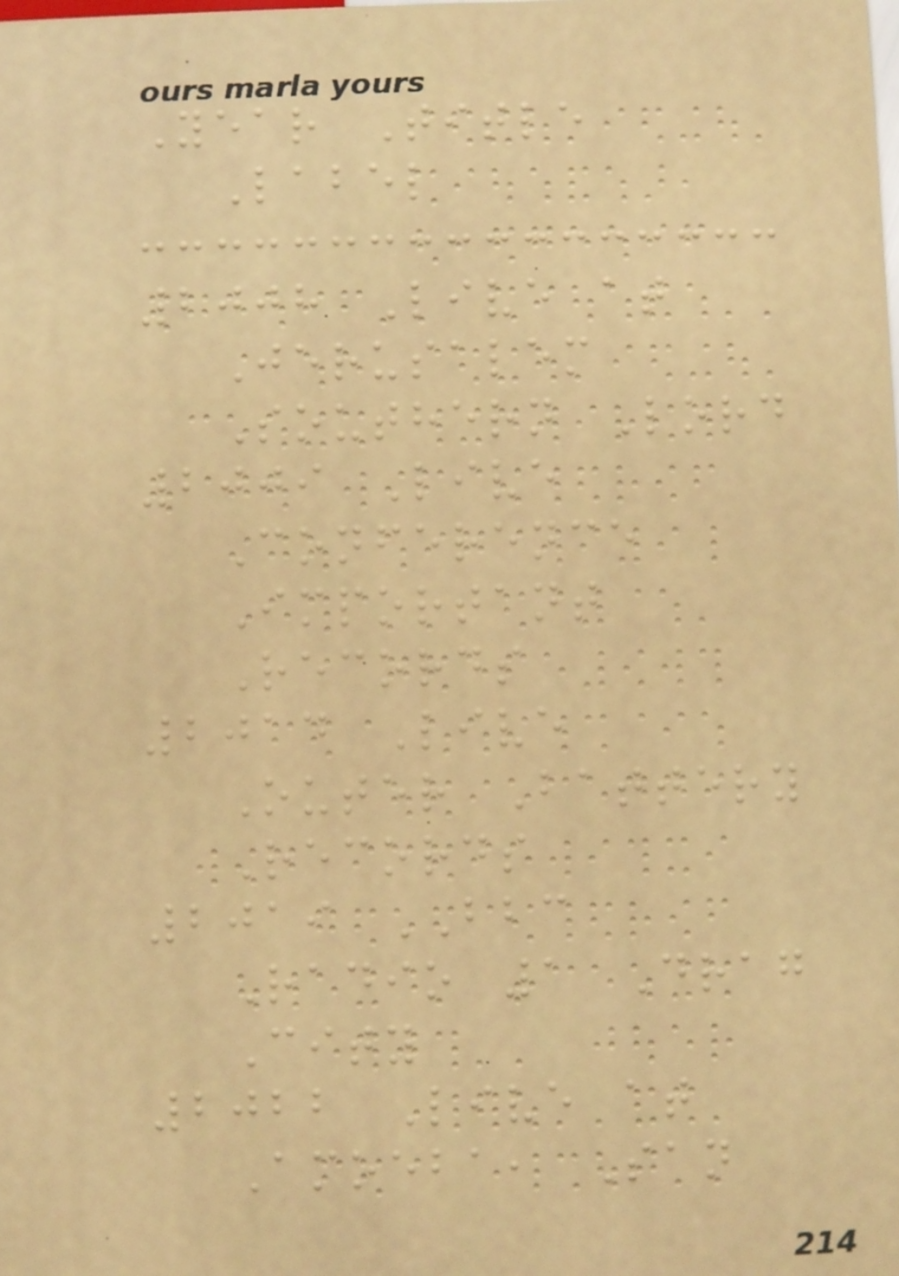Year Title
Label
2008 Live at
Jerusalem
Southern Lord
2009 Live
Conference
Important
Records
2014 Live
Outer Battery
Records
2019 BBC
Radio 1 Drag
City
2022 Live at
Amoeba, San
